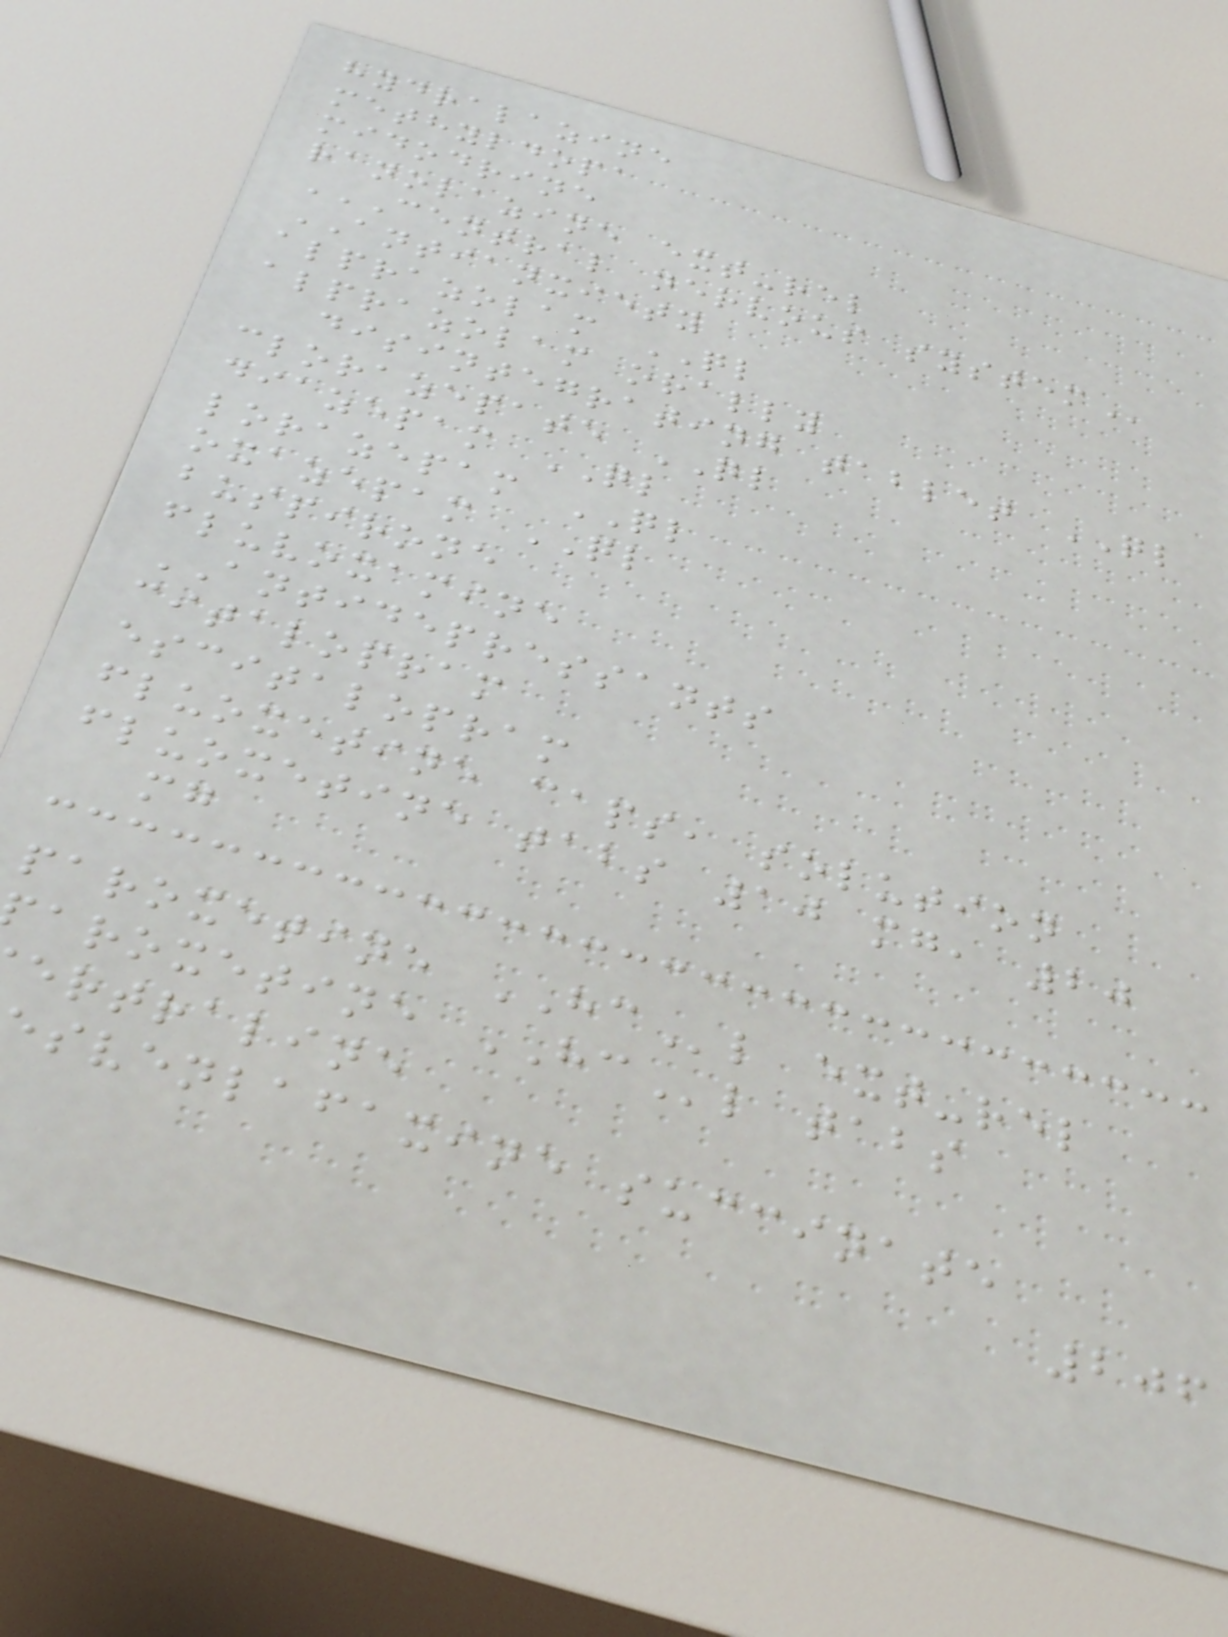hydralazine
methyldopa
midodrine
ranolazine ext-rel
CENTRAL NERVOUS SYSTEM
ANTIANXIETY
alprazolam QL
alprazolam orally
disintegrating tablet QL
clorazepate QL
diazepam QL
lorazepam QL
oxazepam QL
buspirone
fluvoxamine
ANTIDEPRESSANTS
citalopram
escitalopram
fluoxetine caps, solution
fluoxetine tabs 10 mg, 20
mg
paroxetine HCl ext-rel
aroxetine HCl tabs
ertraline
svenlafaxine succinate
206
